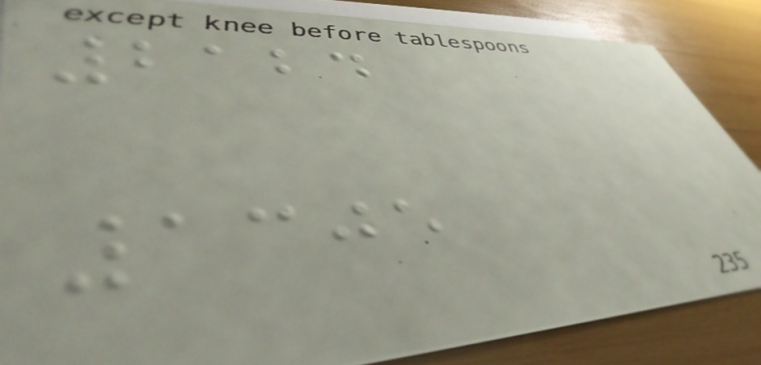2124
1305
